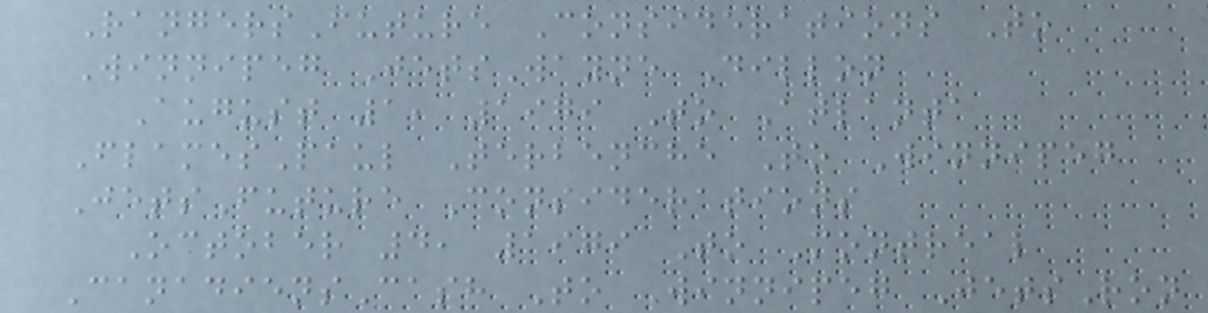RangersFuture Considerations To
Winnipeg JetsWayne Dillon
August 1, 1979 To Atlanta
FlamesPaul Terbenche To Winnipeg
JetsFuture Considerations
October 4, 1979 To Montreal
CanadiensCash To Winnipeg JetsRon
